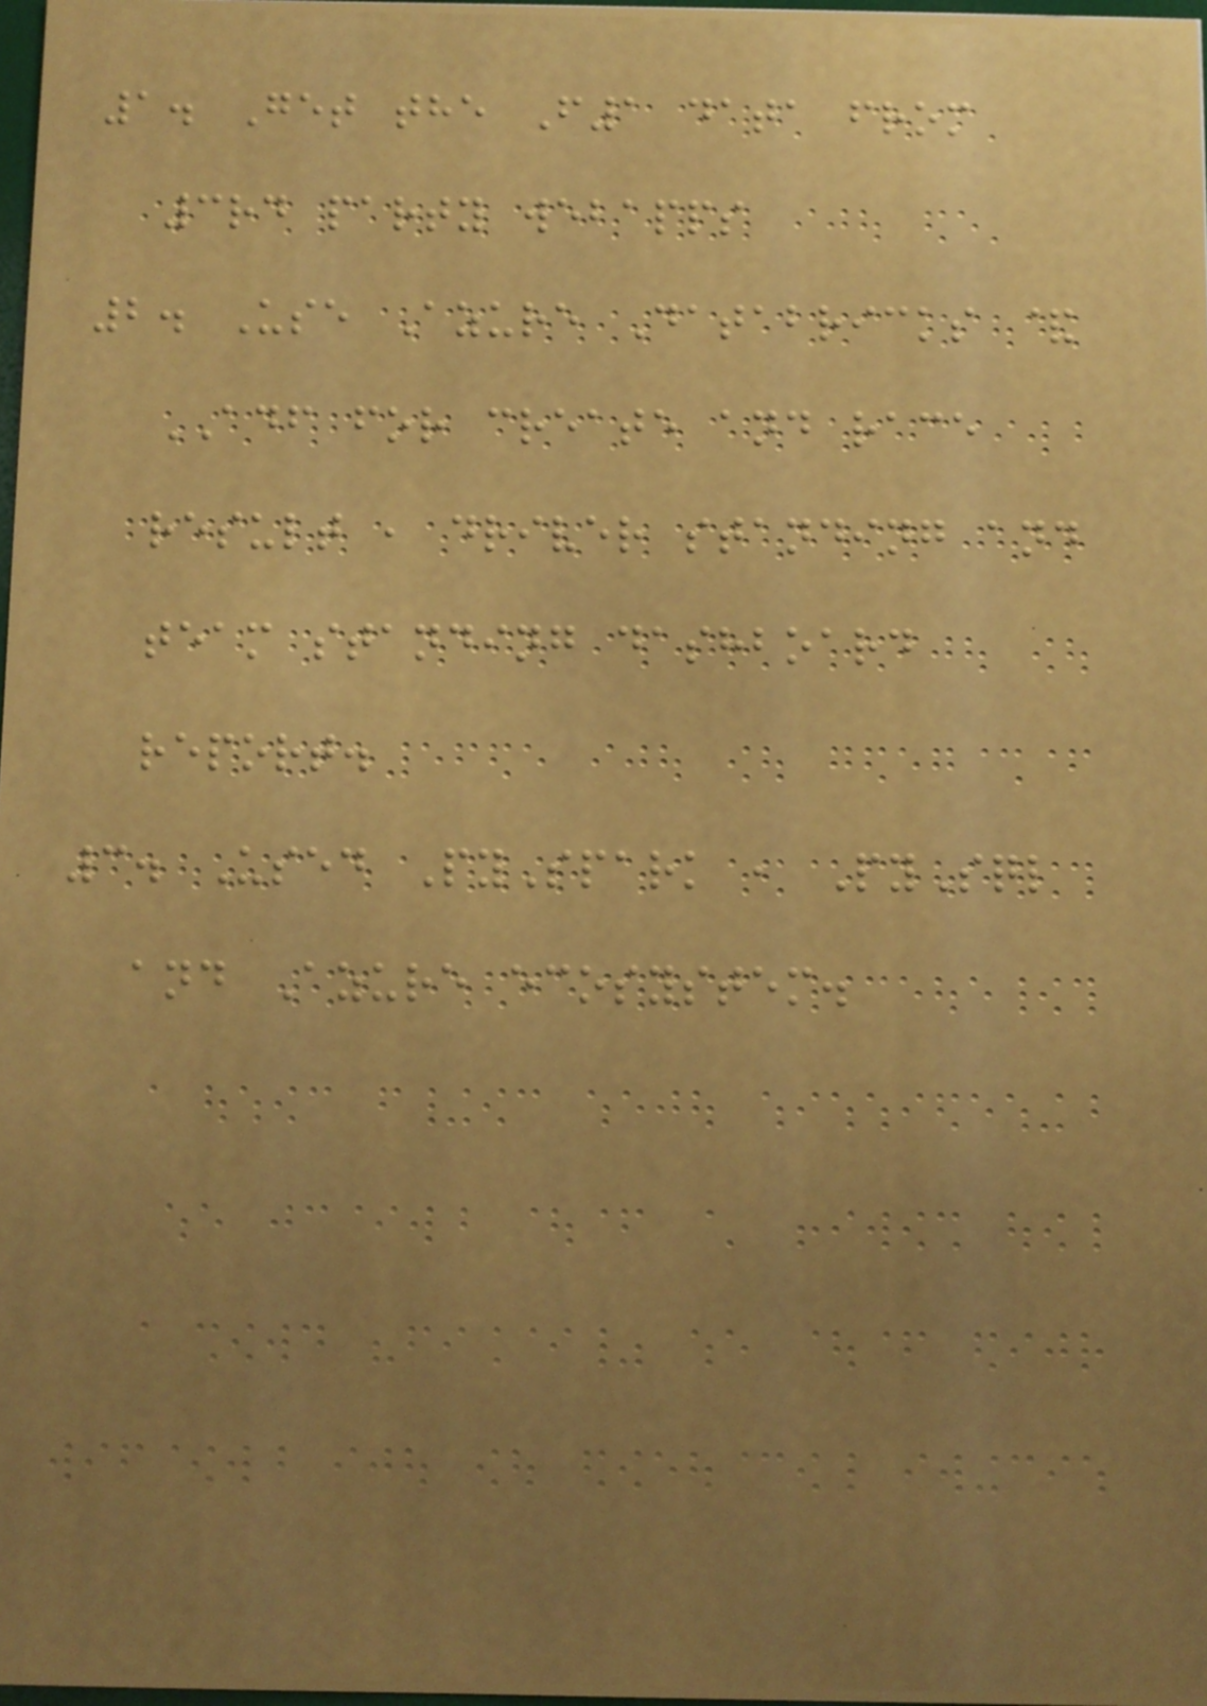1. Get the F1 data from
3rd party webapps
2. Use Azure Databricks &
ADF for create and race
result , driver standing and
team standing dashboard
report.
3. Used PySpark , PySql
and Azure ecosystem.
